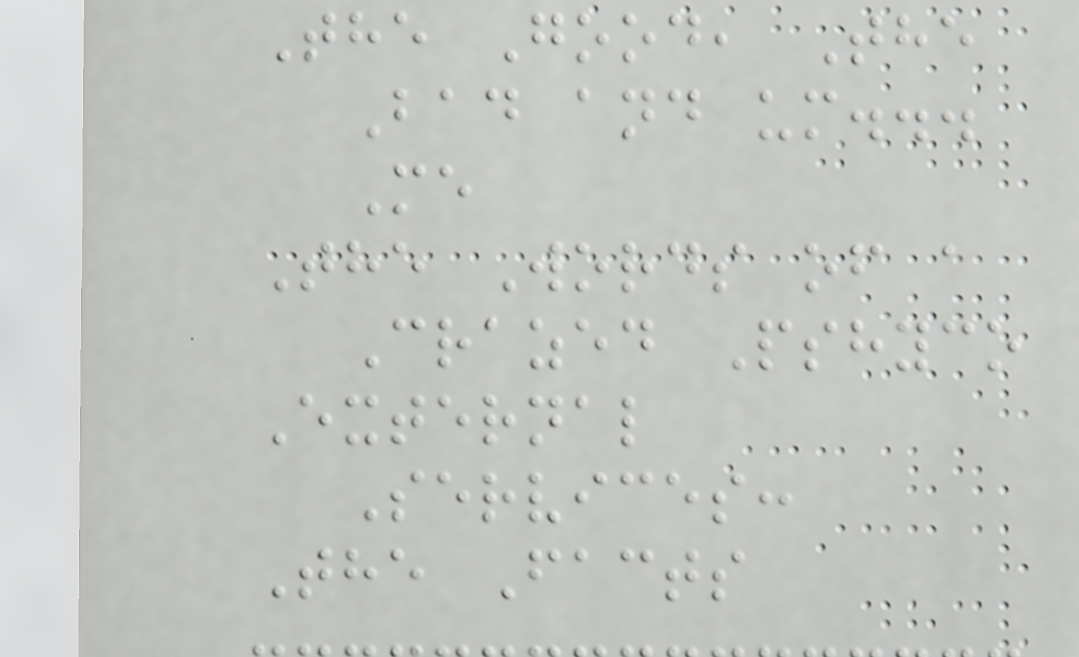The Good, The
Bad and um...
Me
The Words of a
Crazed Pshyco
External
Services:
The Facts
